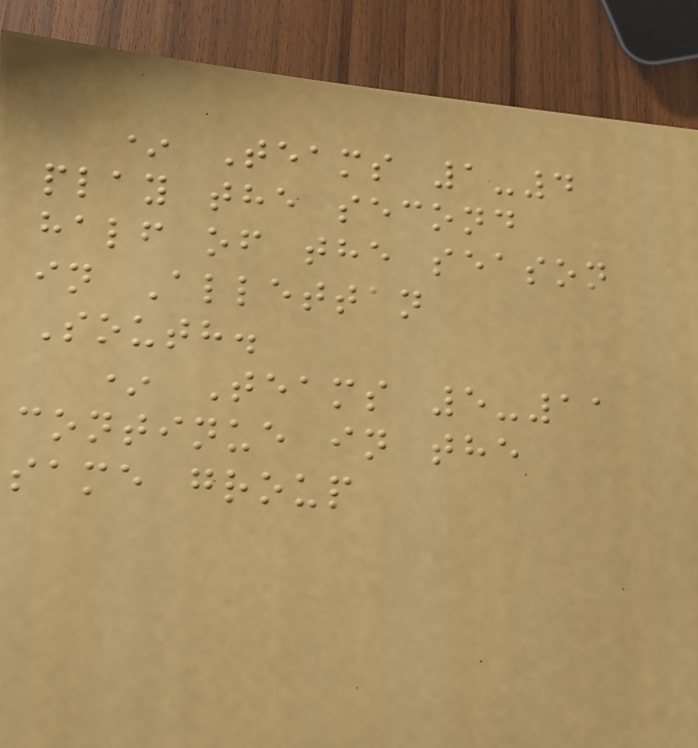* Teams 1-4
play the second
half of the season
in Allettan
South.
* Teams 5-11
continue in the
same group
